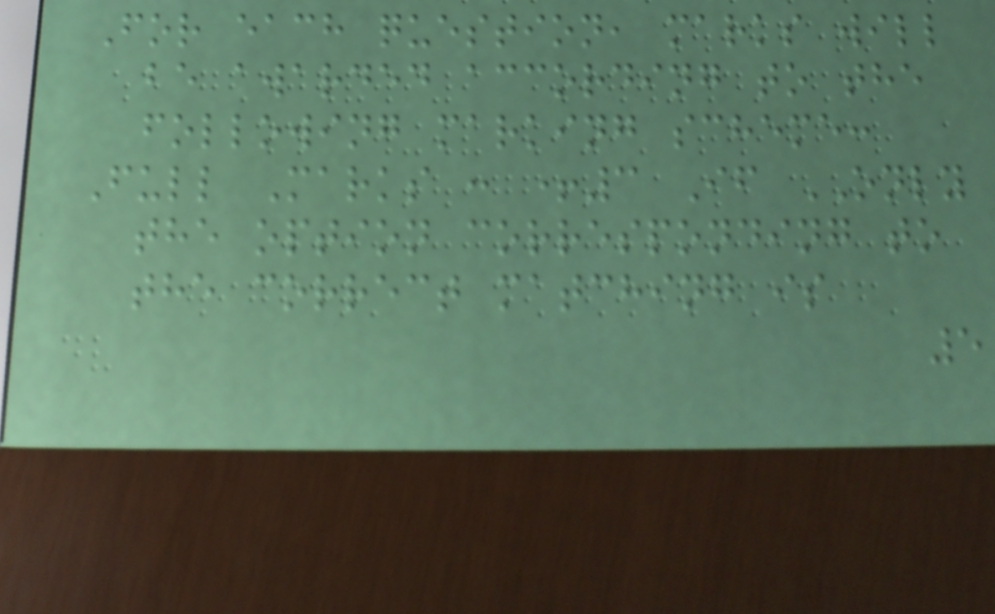For each question, marks will
be awarded according to the
following marking scheme:
Full Marks : +3 If ONLY
the option corresponding to
the correct matching is
5
